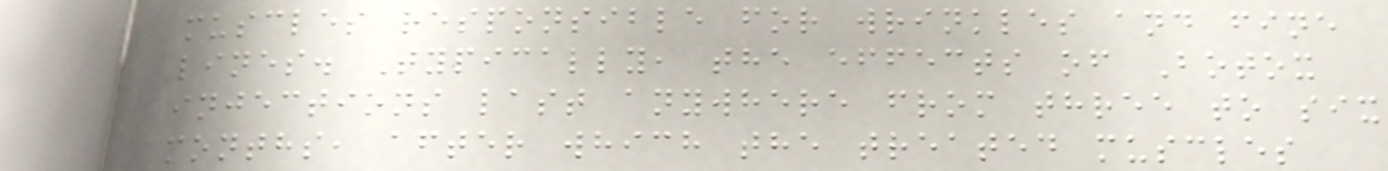muscles responsible for wrinkles and fine
lines. Typically, the effects of Botox
injections last anywhere from three to six
months, after which the treated muscles
